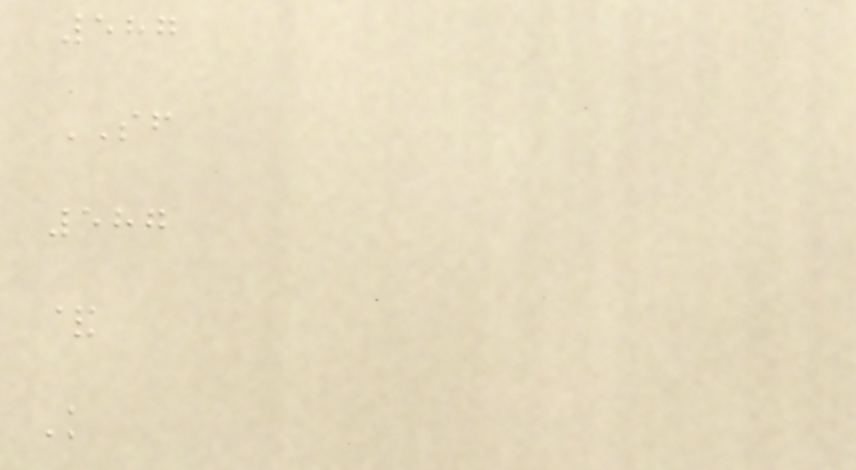587
SF
587
&
K
